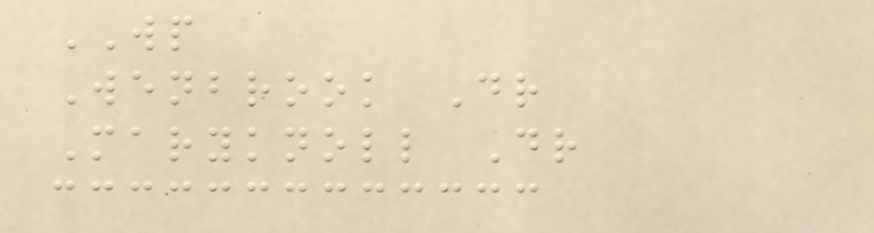WP
Wenbrook Dr
Maryknoll Dr
